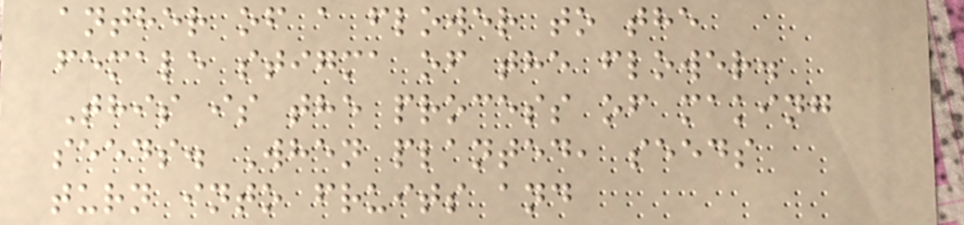anther of a flower to the
female stigma of the flower.
This is the process of making
seeds. When planted, seeds
turn into fruits and
